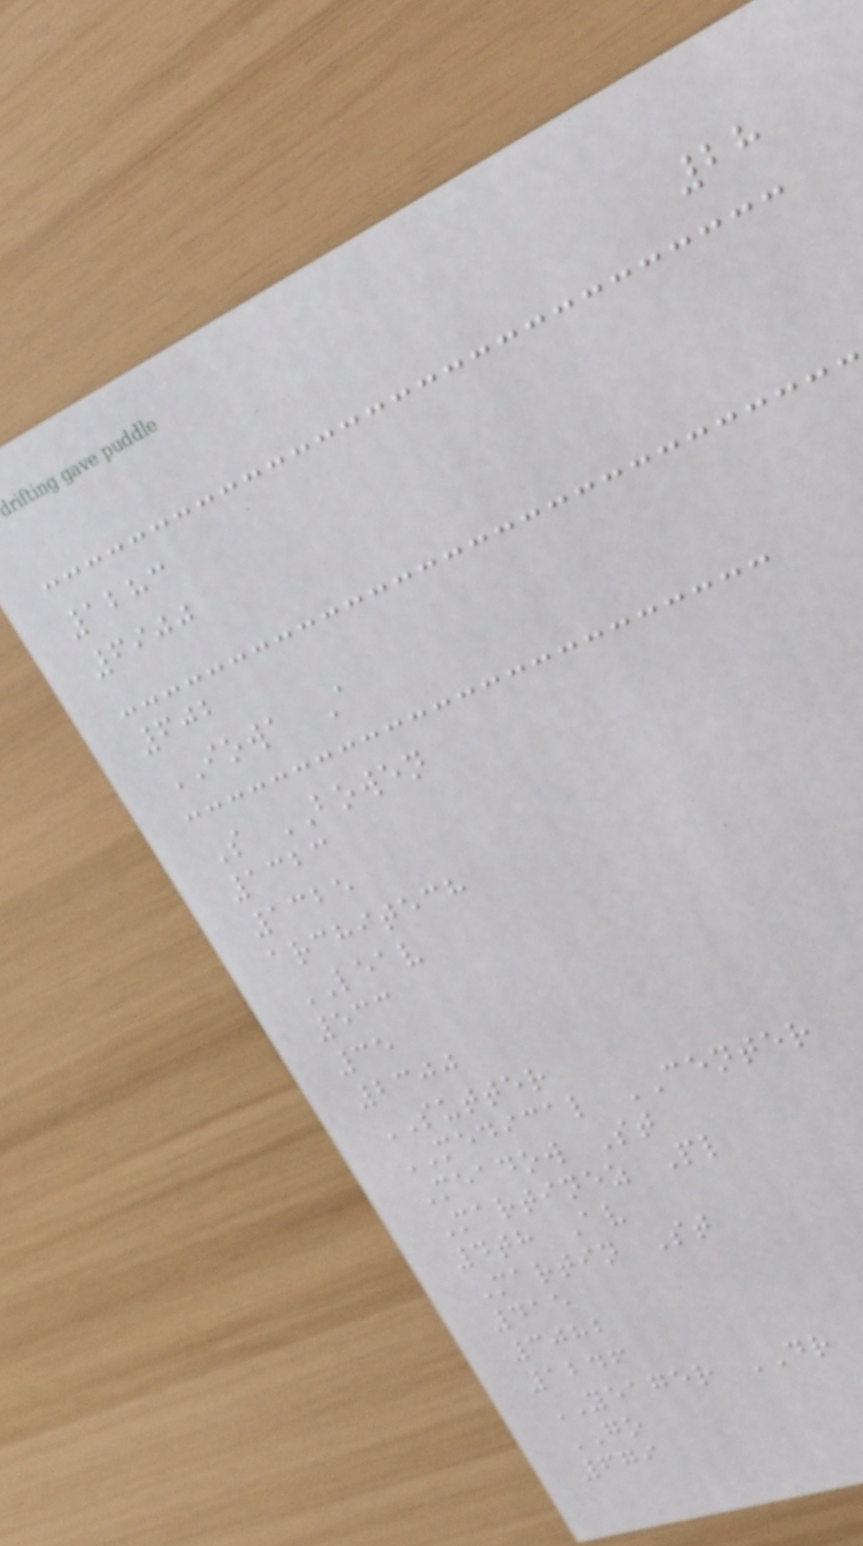28
1283
6900
602
IOWA A
S BOWEN
1323
1325
architech
LEAV
533
35
2300
SUTTER
MEDICAL CENTER
Meadow St
Martinez Pl
4th Av
Martin St
415
3082
1246
YEAGER DR
GO
679
